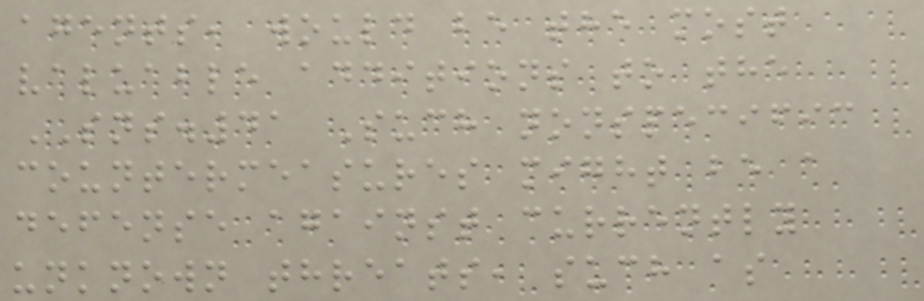agents, would be the most
valuable additions to the
SNS.41 Such nonspecific
countermeasures might be a
defense against currently
unknown threats, such as
